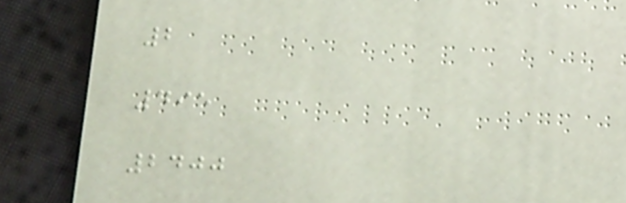2
495
2400
